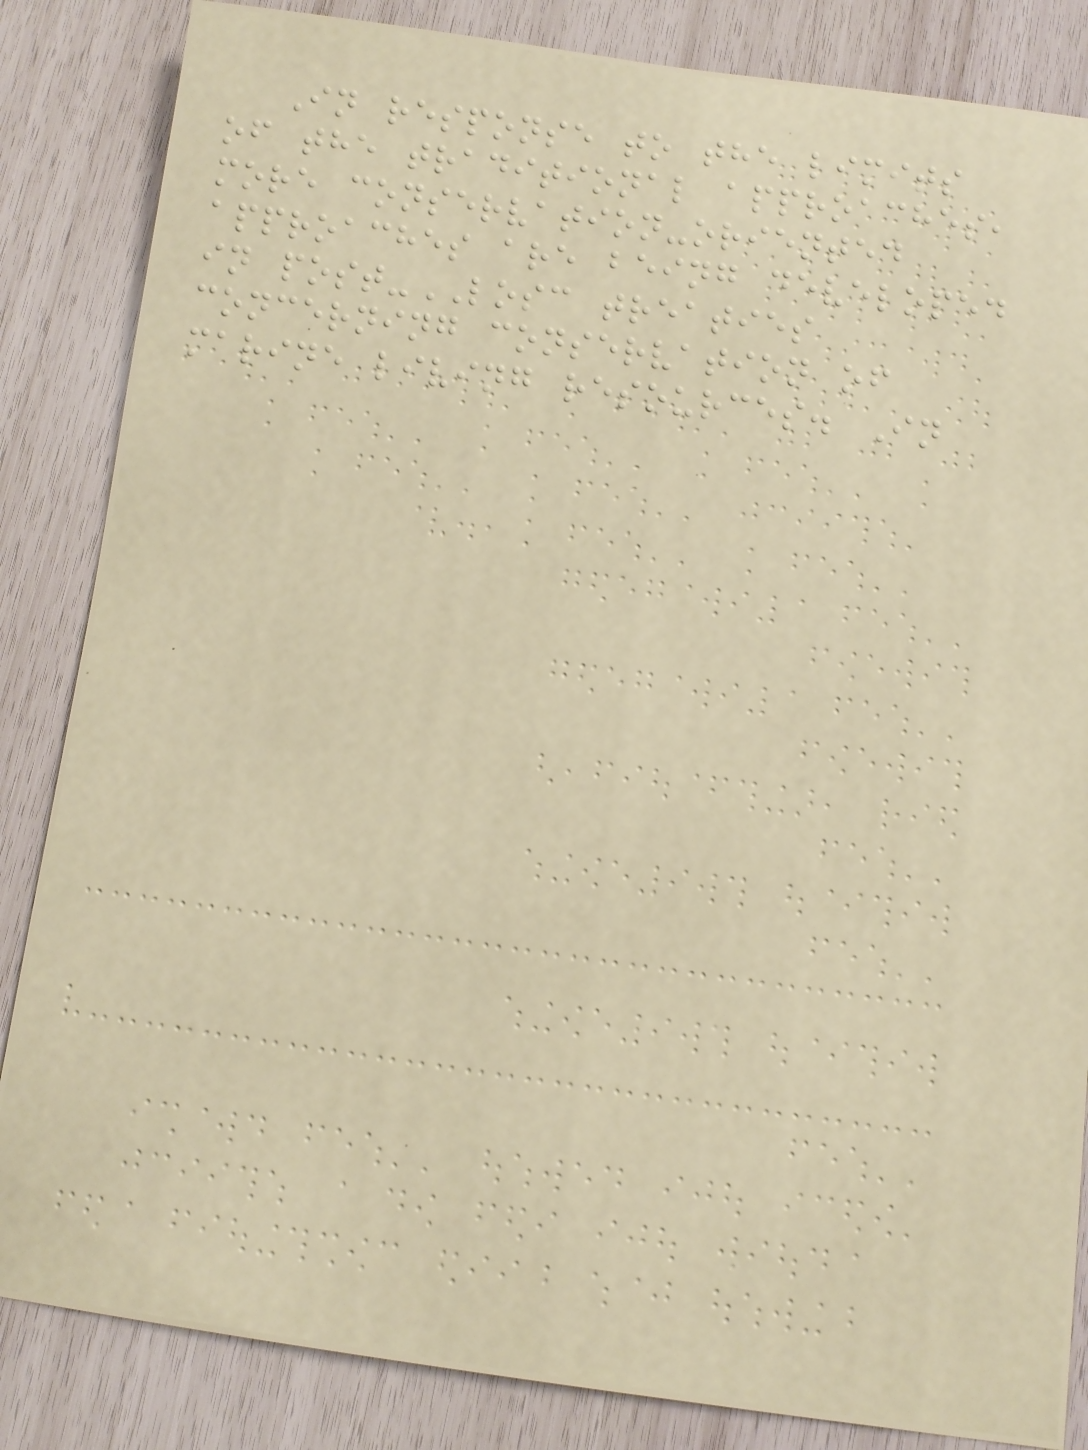In response to the limits
of the traditional approaches,
more conservation-oriented
approaches are being developed
in post-LOSC treaties
concerning conservation of
marine living resources. In
